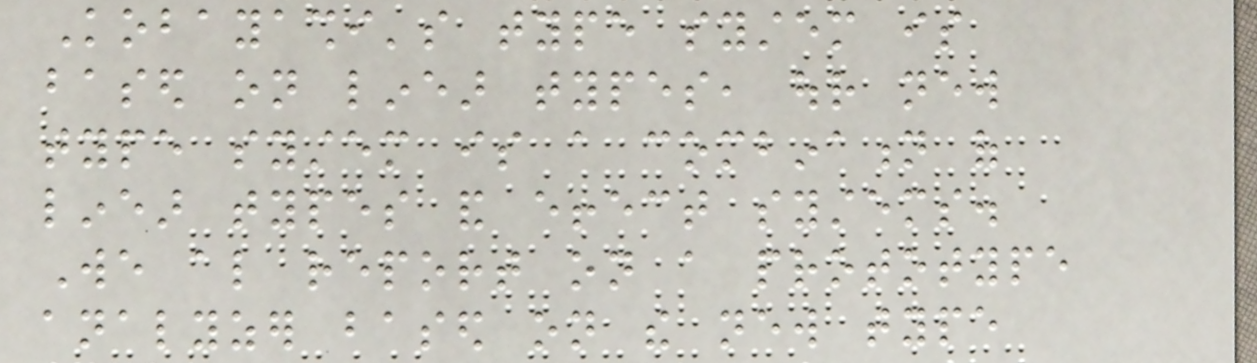Kobayashi's type system is
based on linear types, our new
type system is a combination of
linear types and effect systems.
We also report on a prototype
analyzer based on the new type
